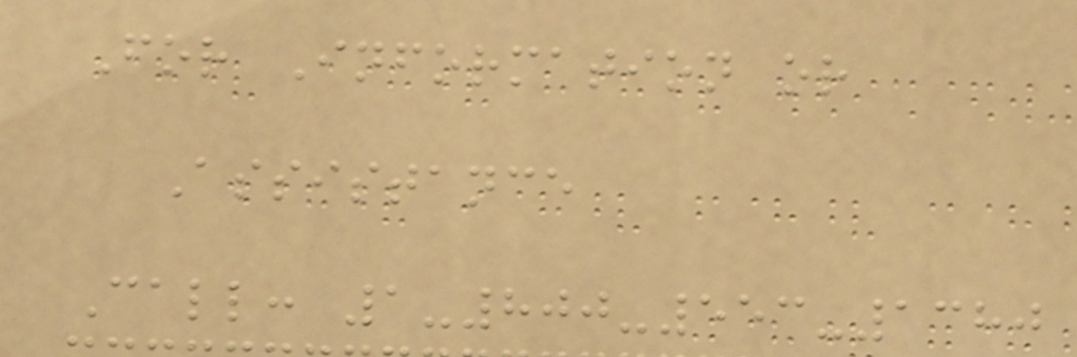For Information or
Assistance
Call: 1-800-553-1380
